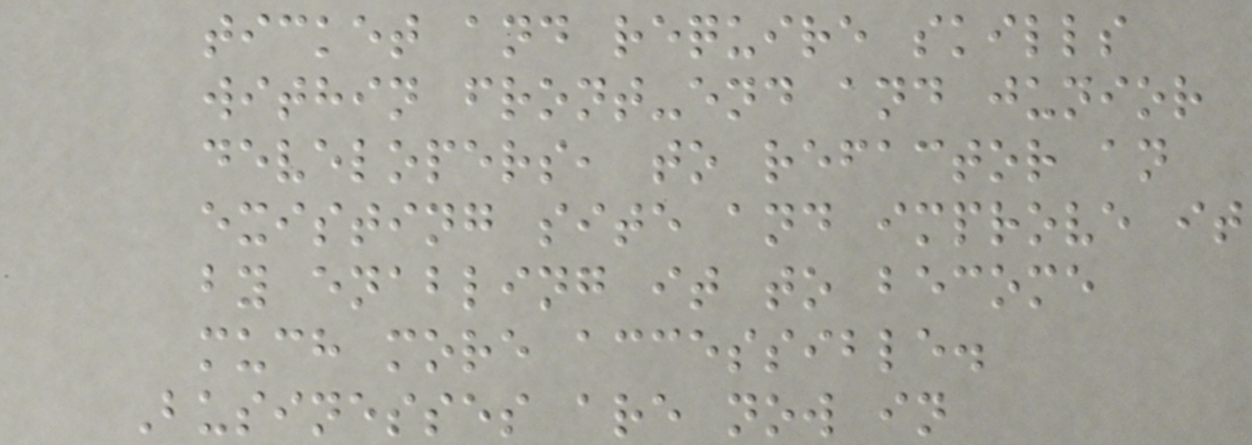ticket and require skills
within front-end and junior
developers, to refactor an
existing site and improve it
by enabling it to become
much more accessible.
Businesses are now in
